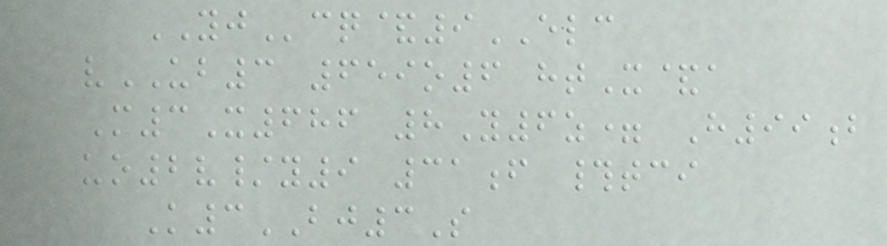YJcq&9ELC
vUB3 659o6 htX&a
M3X686 8Y6z= H99b
uo2v/y9 31f #tci
K3BJ3S
